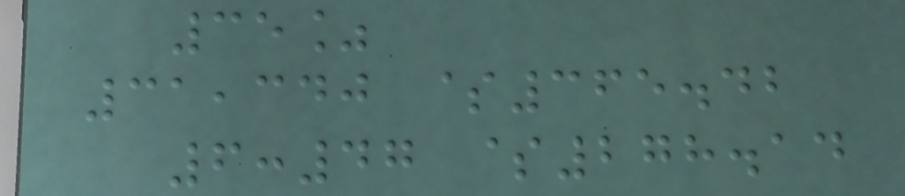35%
31,340 $365.42
6:47 $278.14
